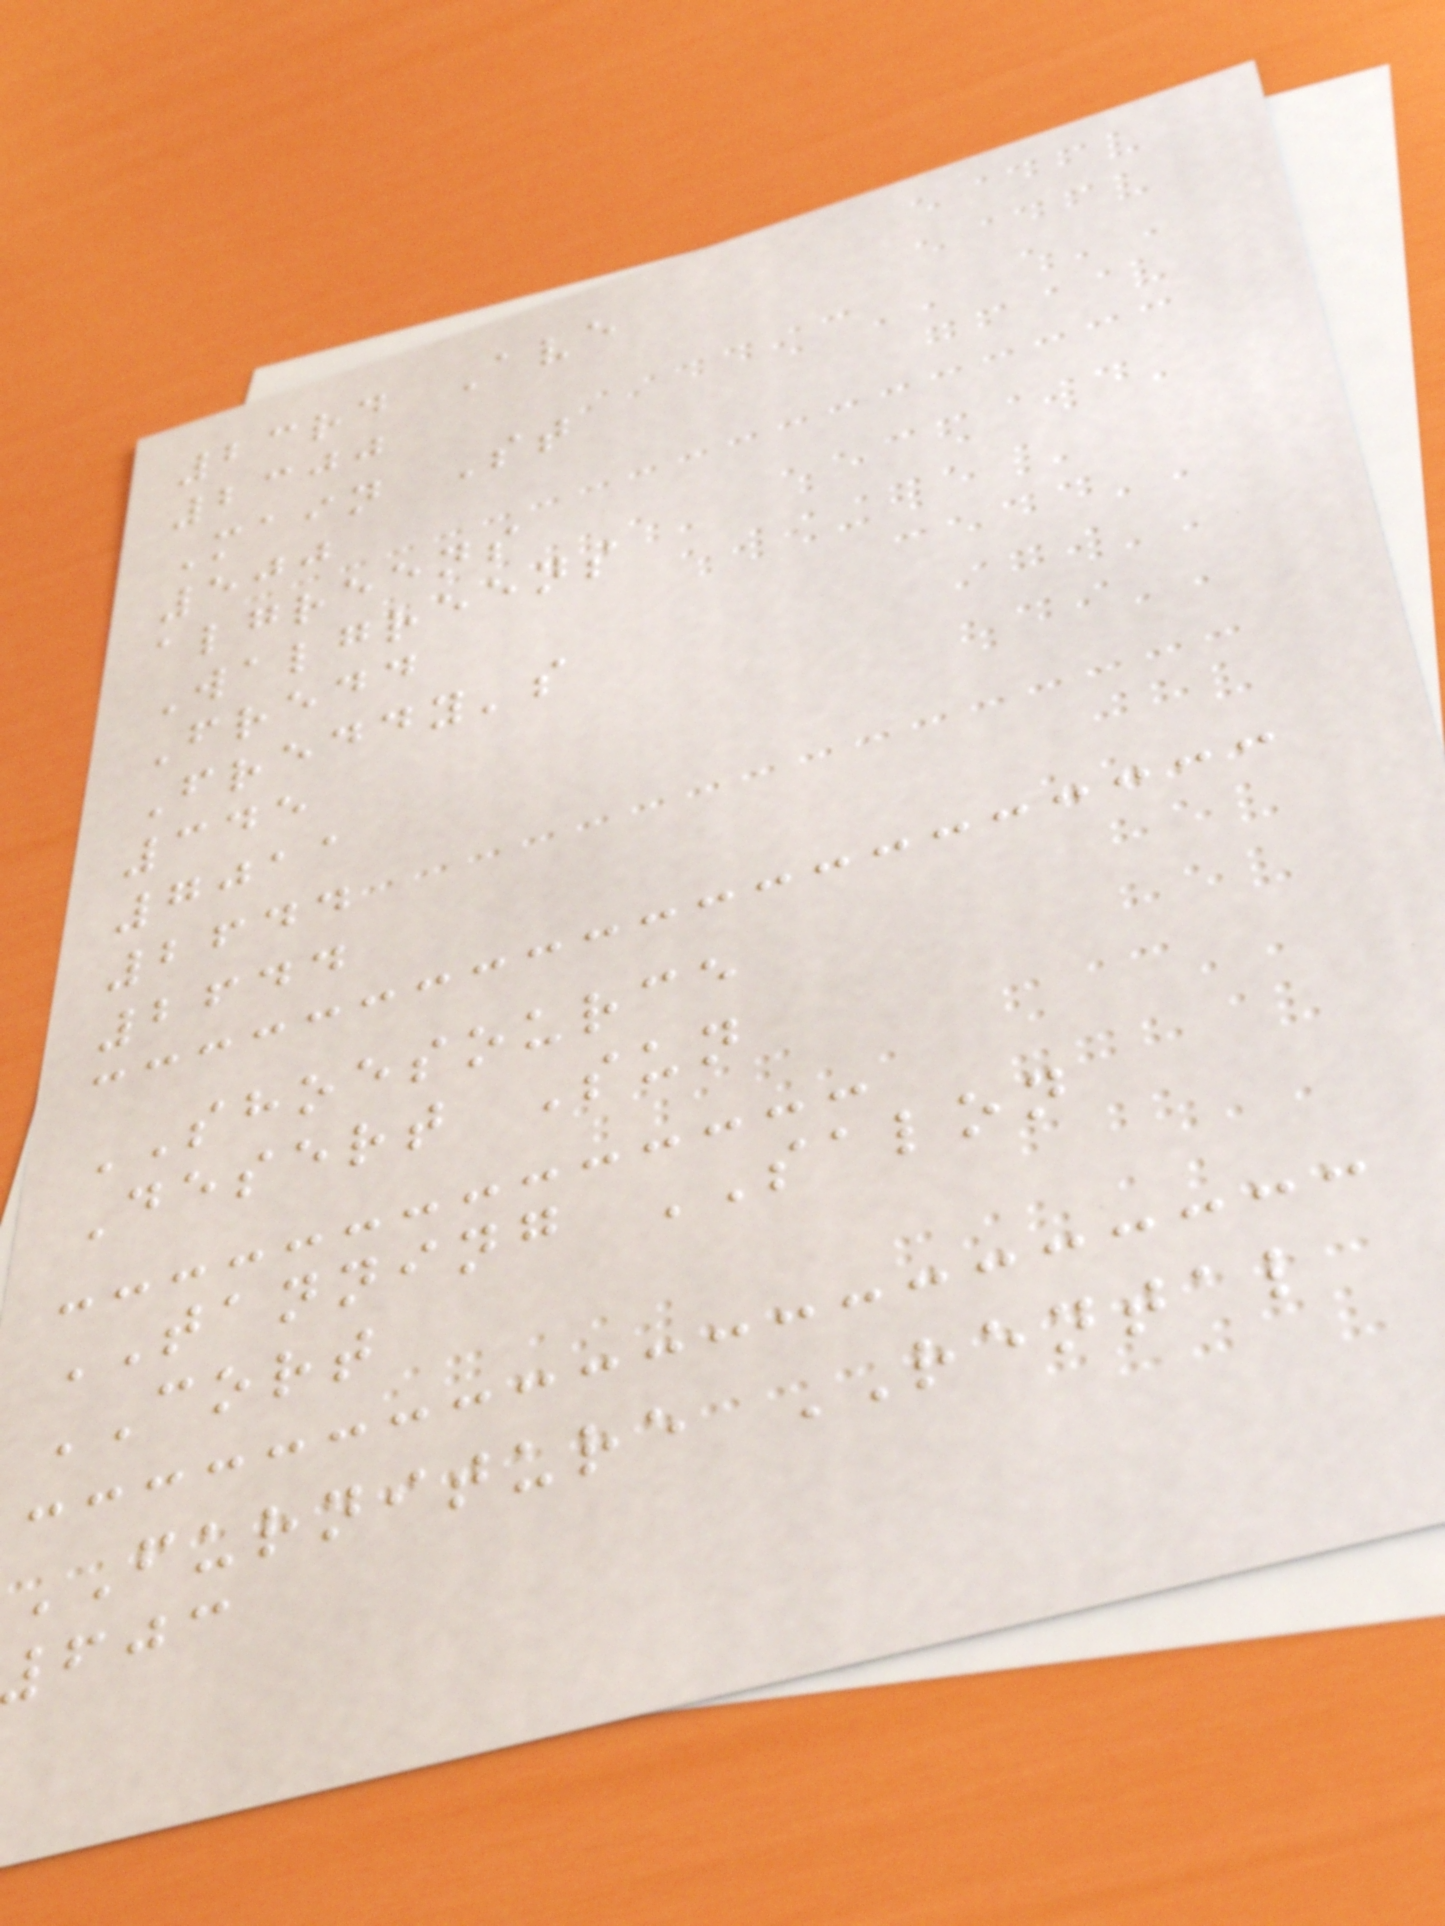23rd Ave
2300
Main St
500
algreens
Walgreens
Fredd
Freddy's
345
7011
2644
2644
SHOESOURCE
Desert Sun
TANNING SALON
CORT
FURNITURE RENTAL
